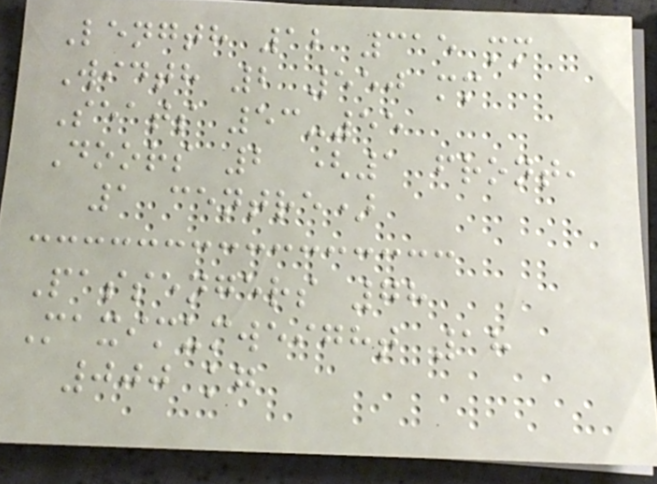Length 12 315 mm
Width 2 550 mm
Seats 53-55
Doors 2 (1 front,
1 centre)
Passengers 78
Maximumweight 18
000 kg
